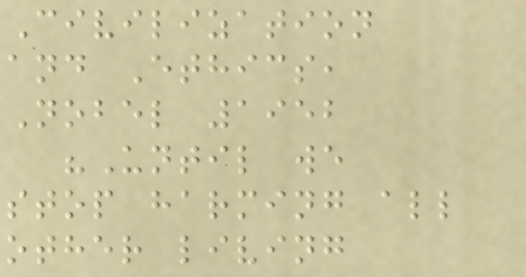Civilization
and Ethics,
Nobel 1952
"Until we
stop harming all
other living
